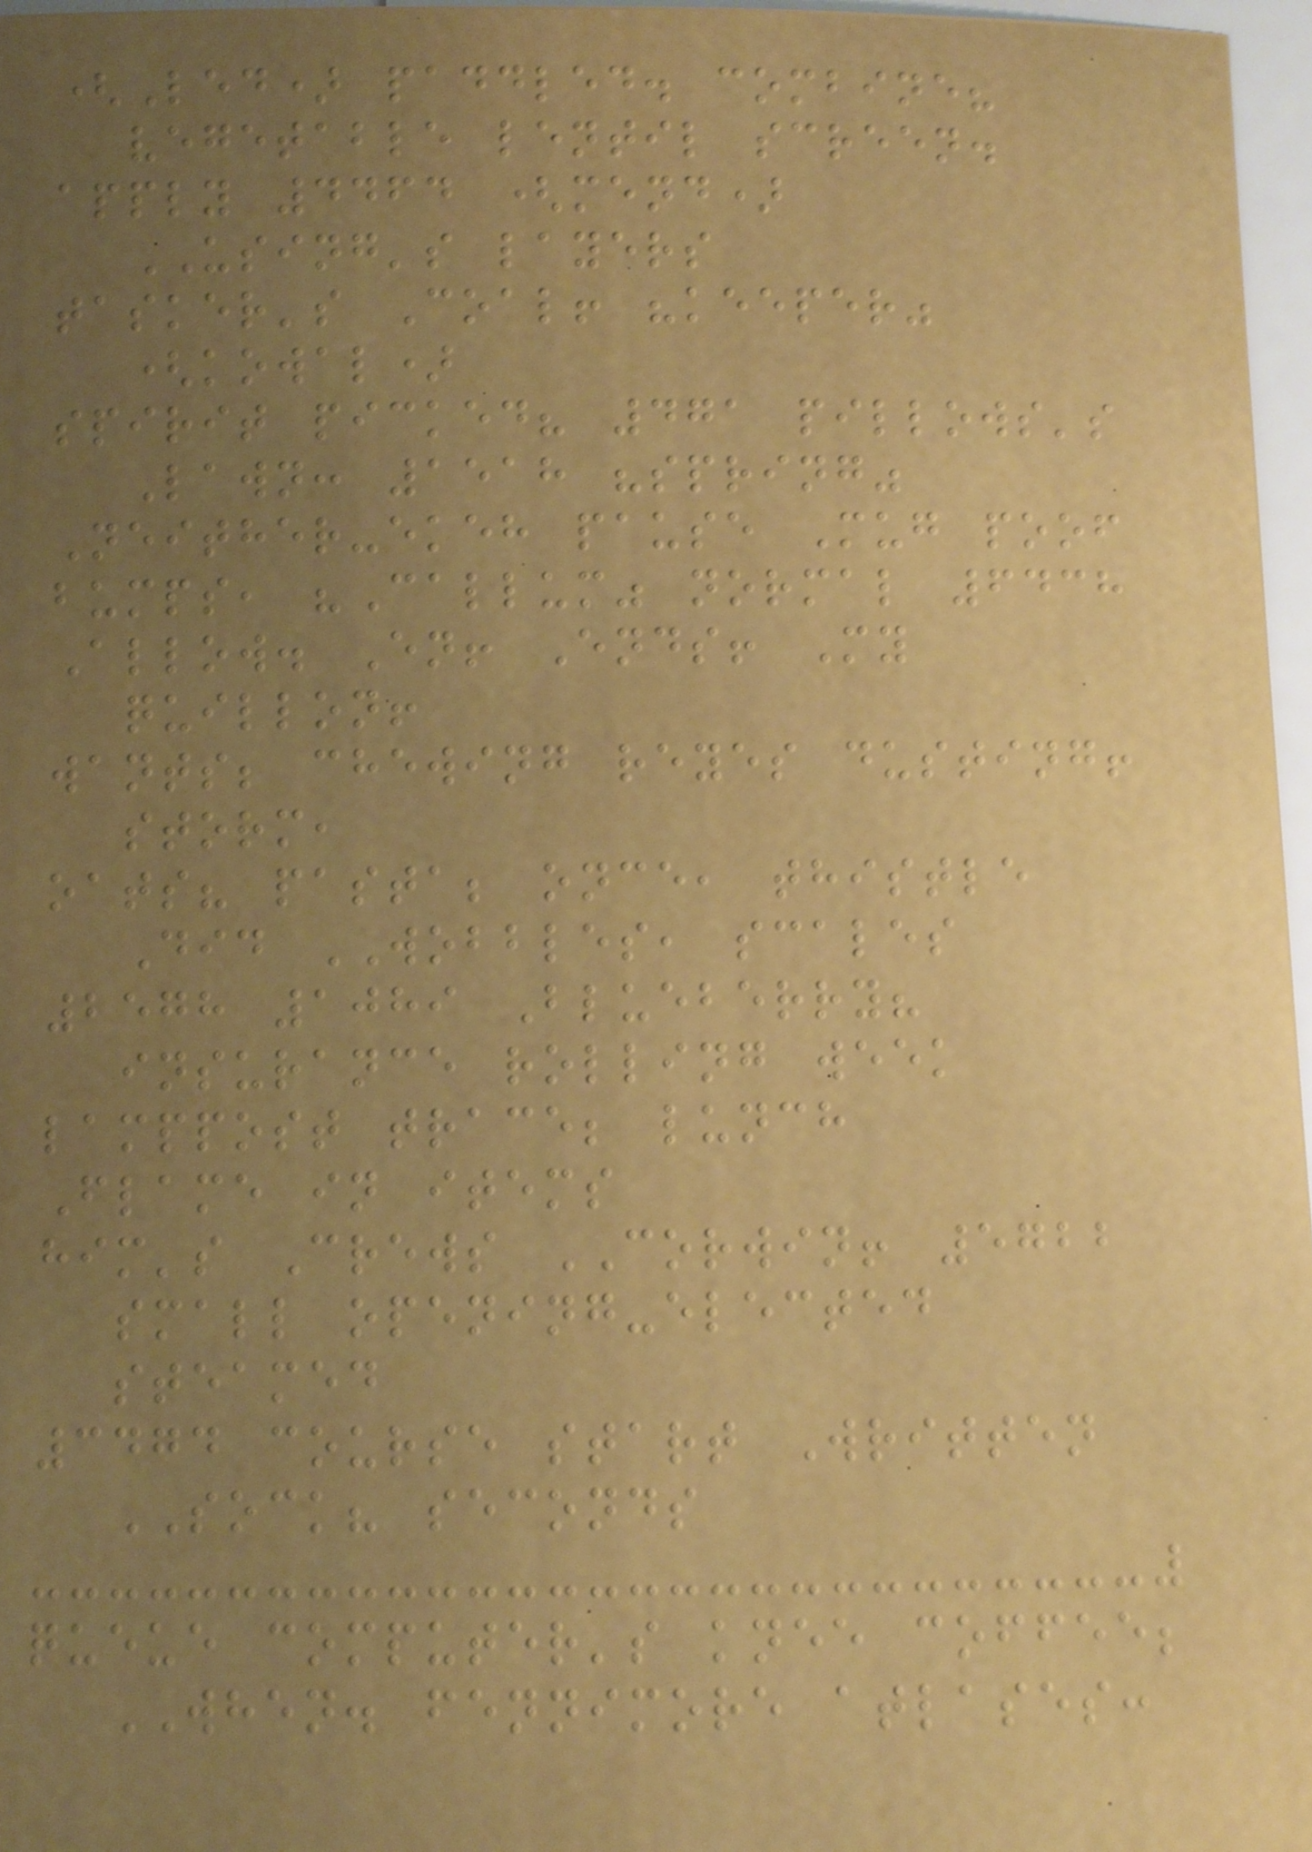(Led) paddled. combine?
vegetable lentil screen.
apply 4464 (mend)
USING's layers
tasker's Coal! "keeper"
(kowal)
spirit picked? 471 pillows's
Lawn: 1518 "spring"
Neither-ekeh pause Mug poof
bumps, "Callum" normal 6438
Allow. En! Ends! My
quillon!
wants; chewing reyes dusting!
storm,
oats? pasta; once, thistle
Did WOBBLES, scales
2578 1089 Blueberry?
insurance rolling week
lamppost trace; lunch
Flame in items
him's Crews CORWIN! 5722
small opening-elected
steamed
3474 course start Written
SOCK? seconds
queue computer's knee coffee;
WHEN. fennimore atlases:
